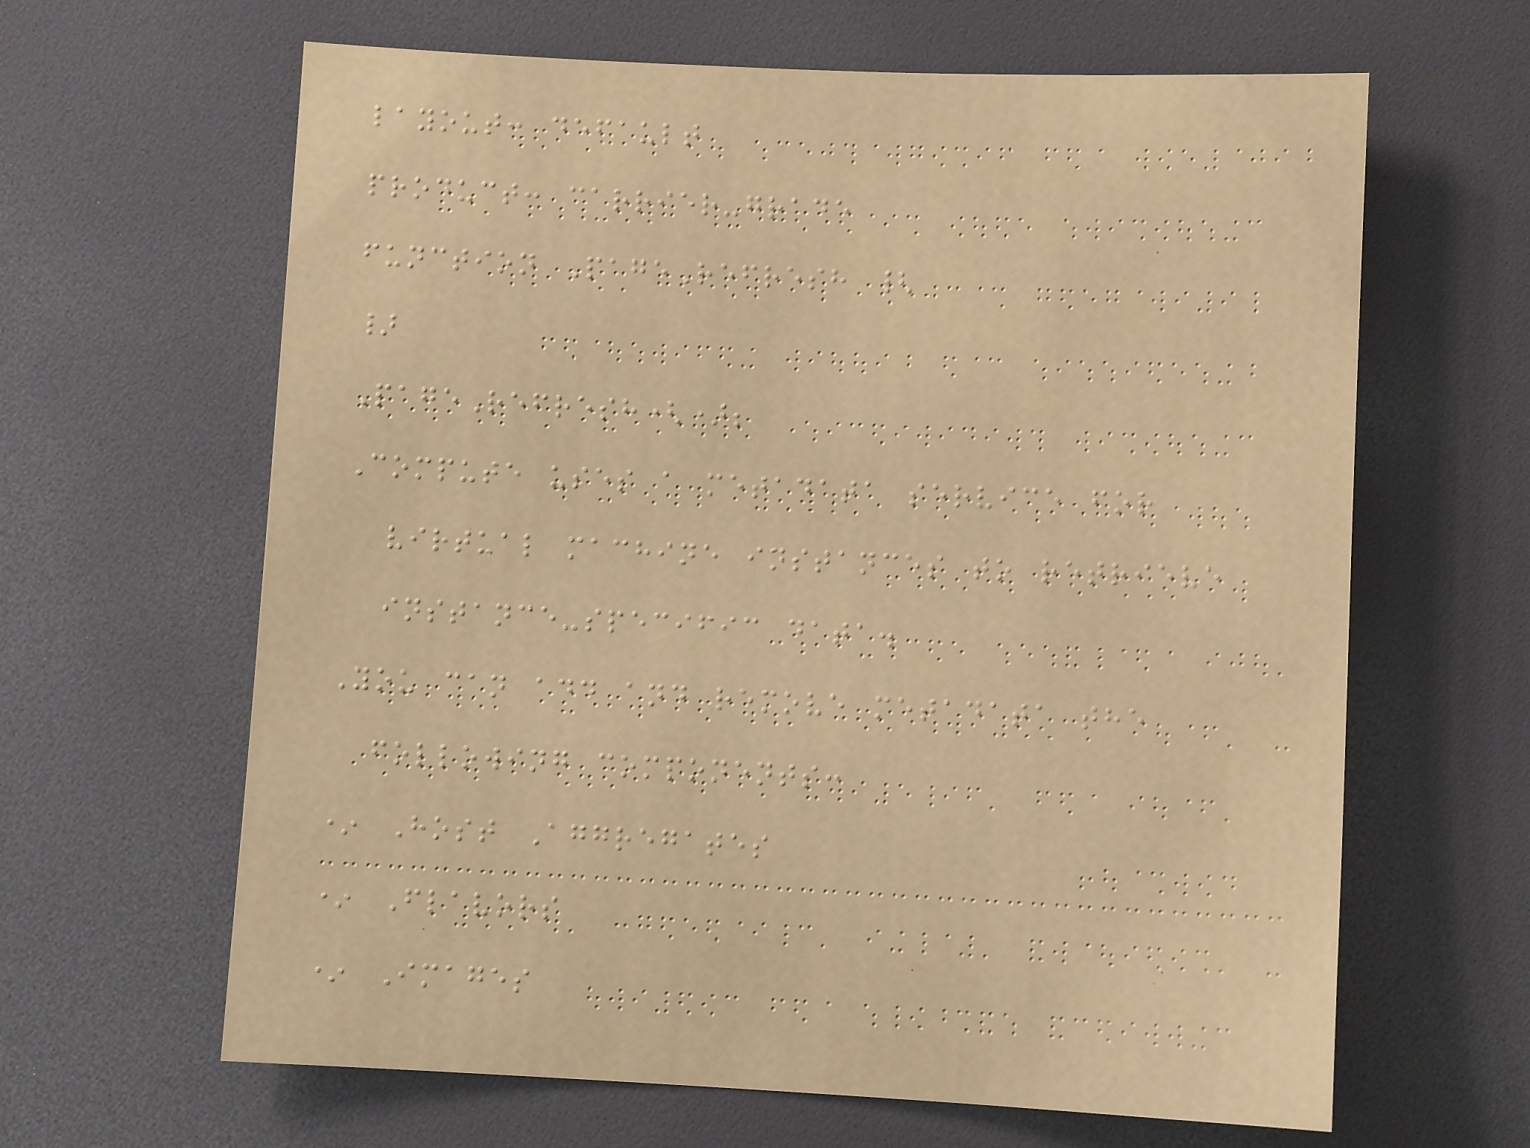layout: default
product: carrier-grade
function PageRefresh {
}
PageRefresh();
Compute uses a metadata service for
virtual machine instances to retrieve
instance-specific data.
You can add and remove metadata the
following components:
* Host Aggregates
* Flavors
* Images
